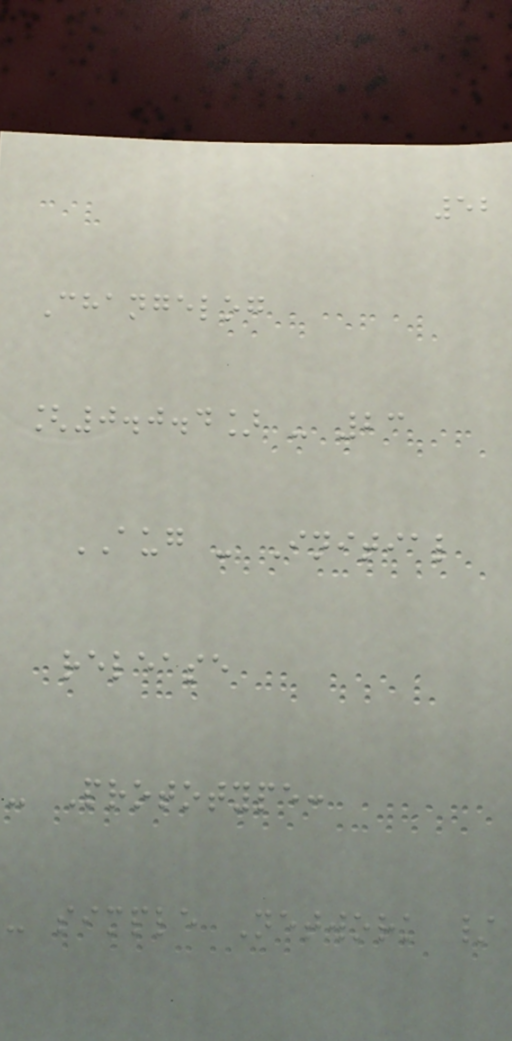52
Changelog
[0.0.4] - 23
AUG - Initial
release
- Prototype:
- simple Network /
